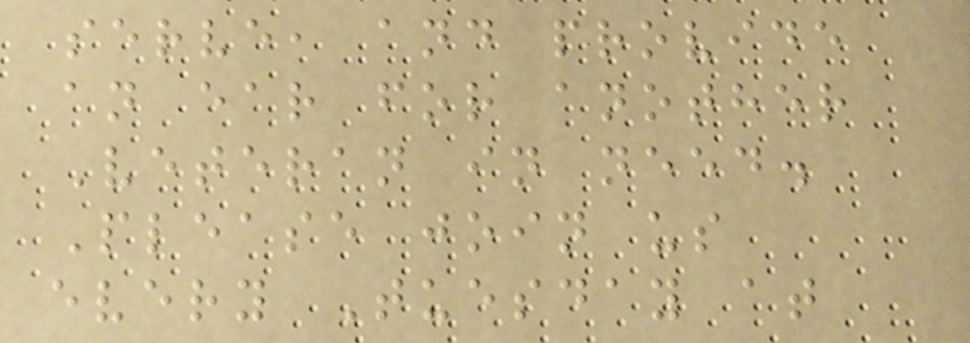serve, and provide
an ear for another
Veteran in need.
Please join us
every Tuesday at
